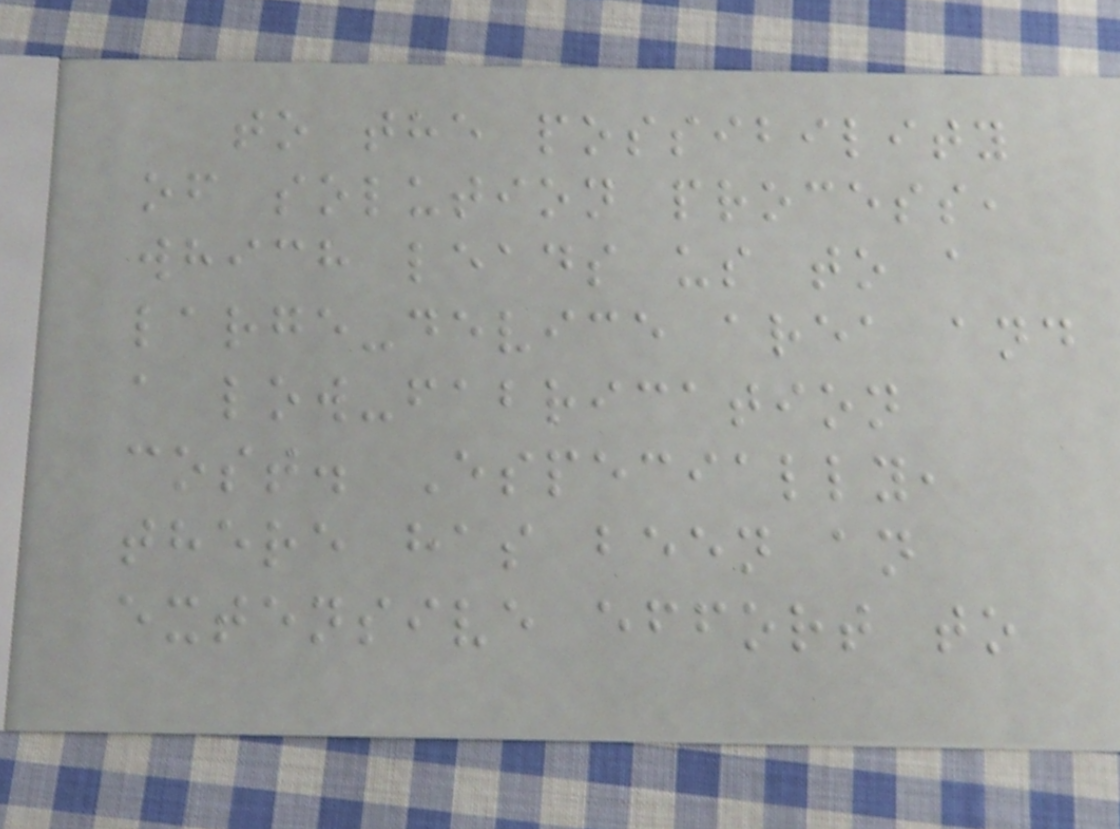to the possibility
of solution process,
which leads us to a
large-device area and
a low-fabrication
cost. Especially,
there has been an
extensive effort to
